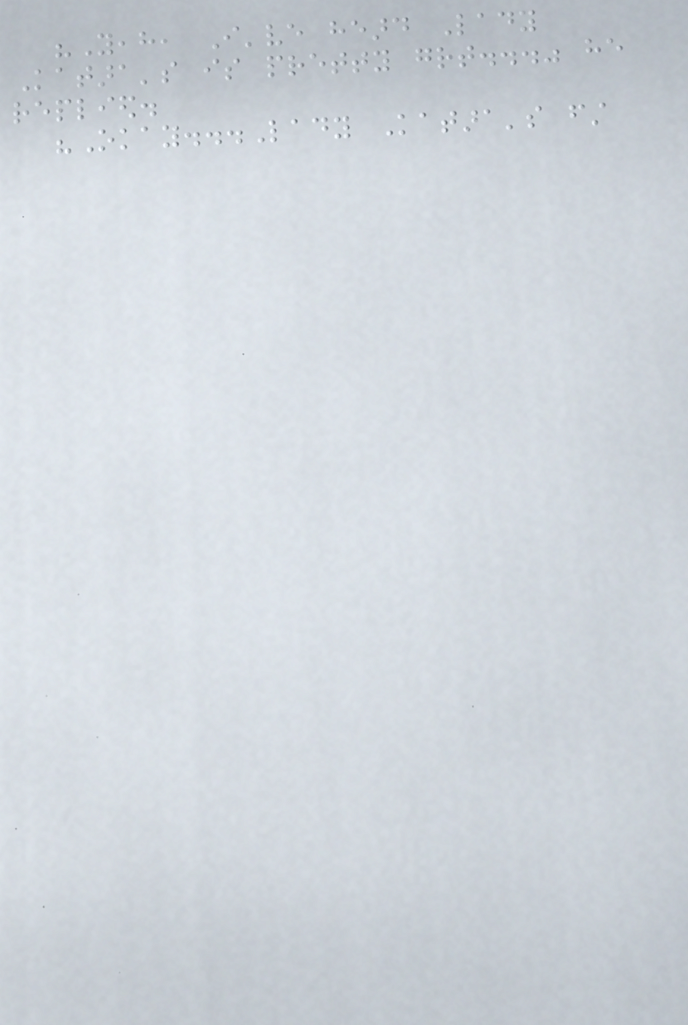"Yeah, I've heard Lady
Katara's is pretty great..." he
replied.
"Okay...Lady Katara's first
